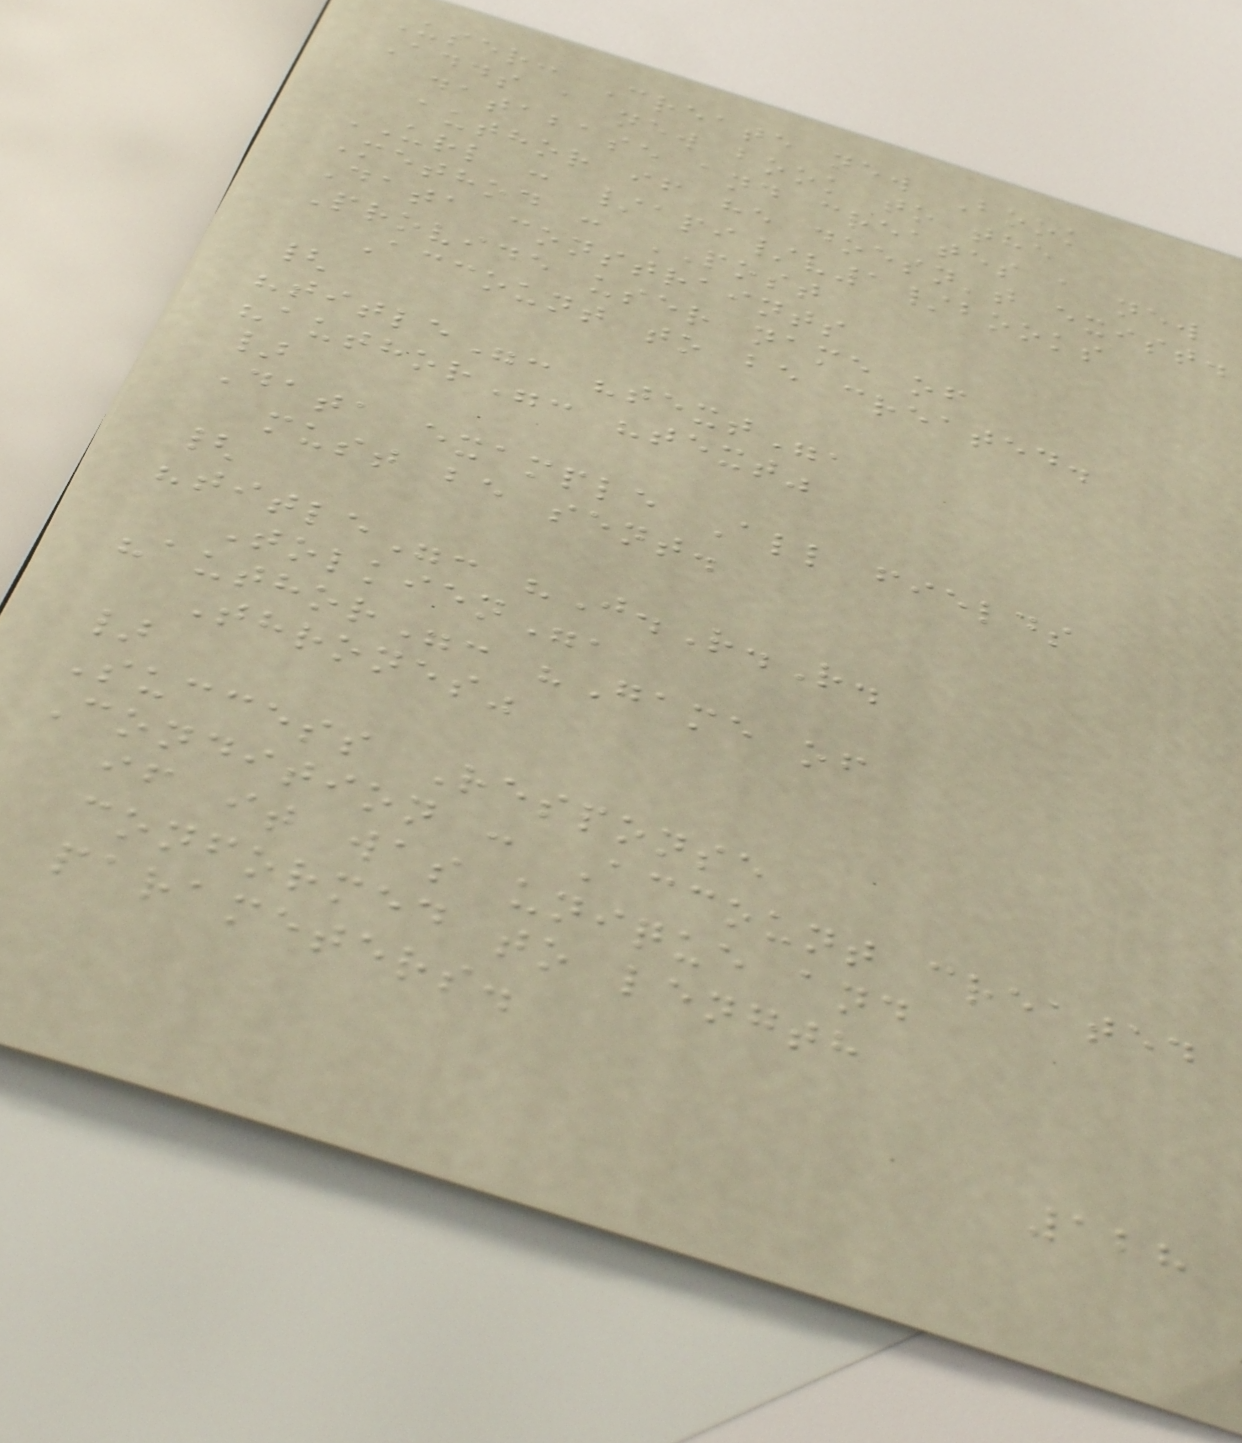User: Create new Book
Adds a new book to the
database and creates a new
author if he doesn't exist.
URL : /api/v1/books
Method : POST
Data constraints
Provide user name of
Account to be created.
{
"title": "text",
"author": "text"
}
Data example All fields
must be sent.
{
"title": "J.R.R.
Tolkien",
"author": "Game of
Thrones"
}
Success Response
Condition : Account created
if it was unique and
conformed to length
parameters.
128
